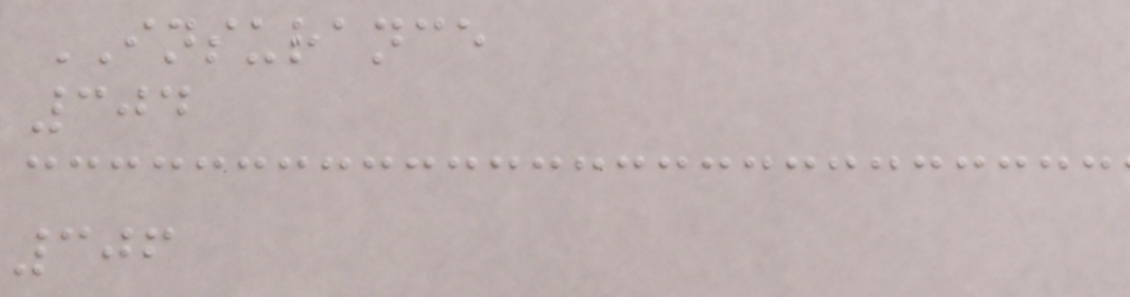INSURANCE
304
306
